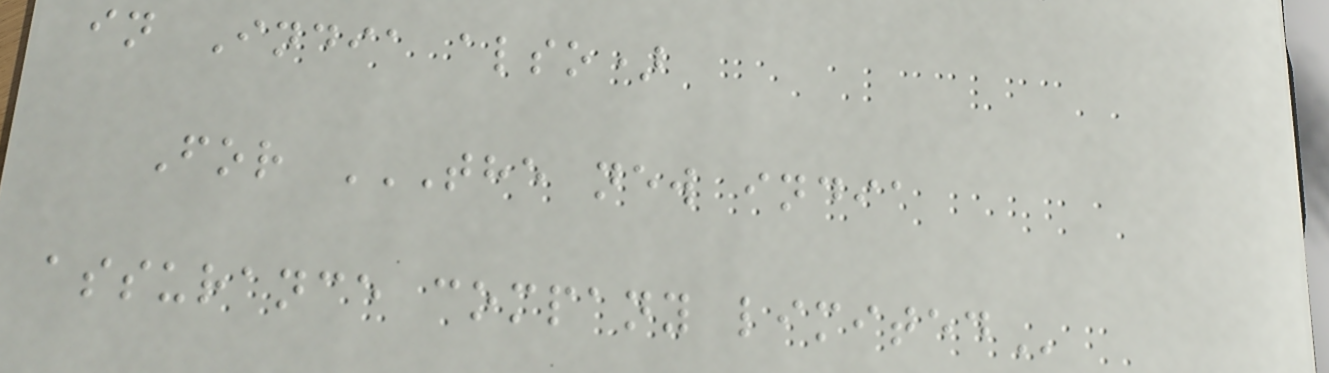in India also)
For THE NEW INDIA
ASSURANCE COMPANY LIMITED
